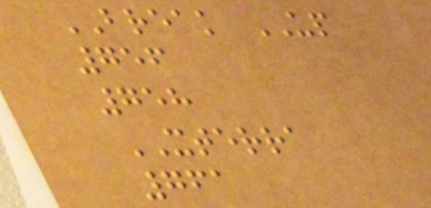BREAK UP
756
758
XTERRA
761
